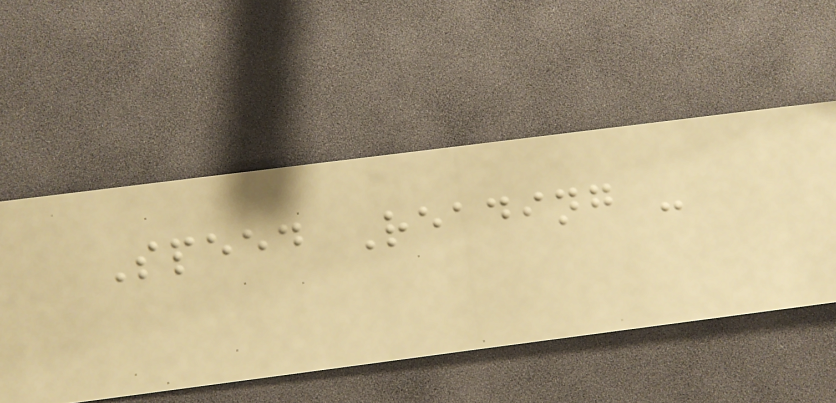Speed Reading -
